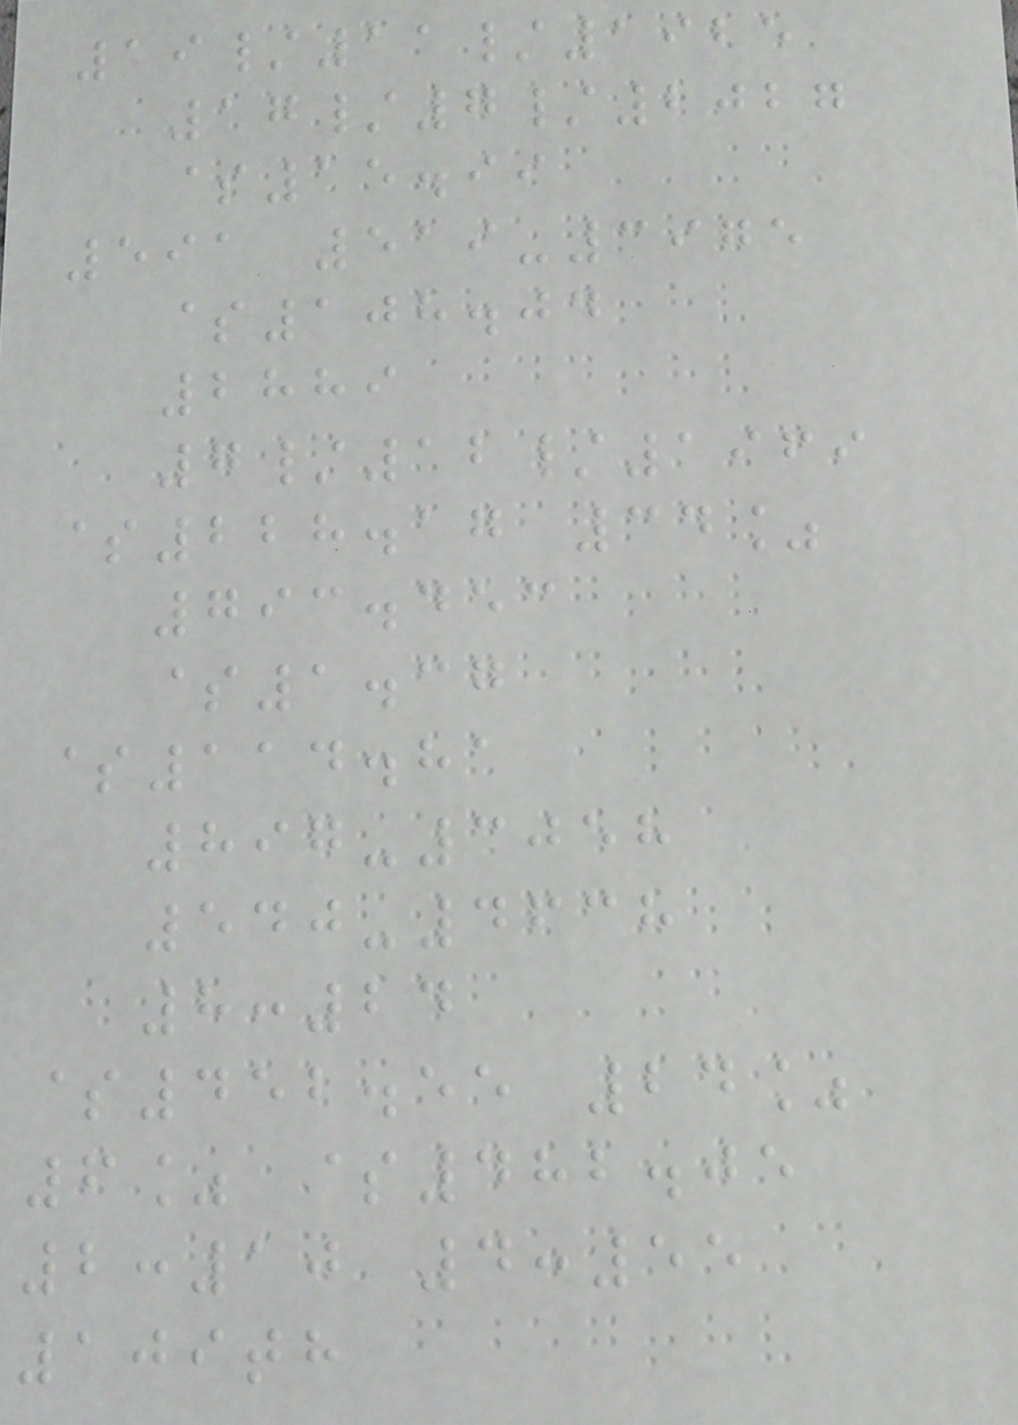19/11/1925
17/7/2027
$15.99
591 519-3975
$108.04
2889
7/12/1969
$228.17 34%
793.453
$1.37
$114.81
897-3058
540-4638
8:24
$452.55 24%
6% $482.05
2:10 4:55
109th
